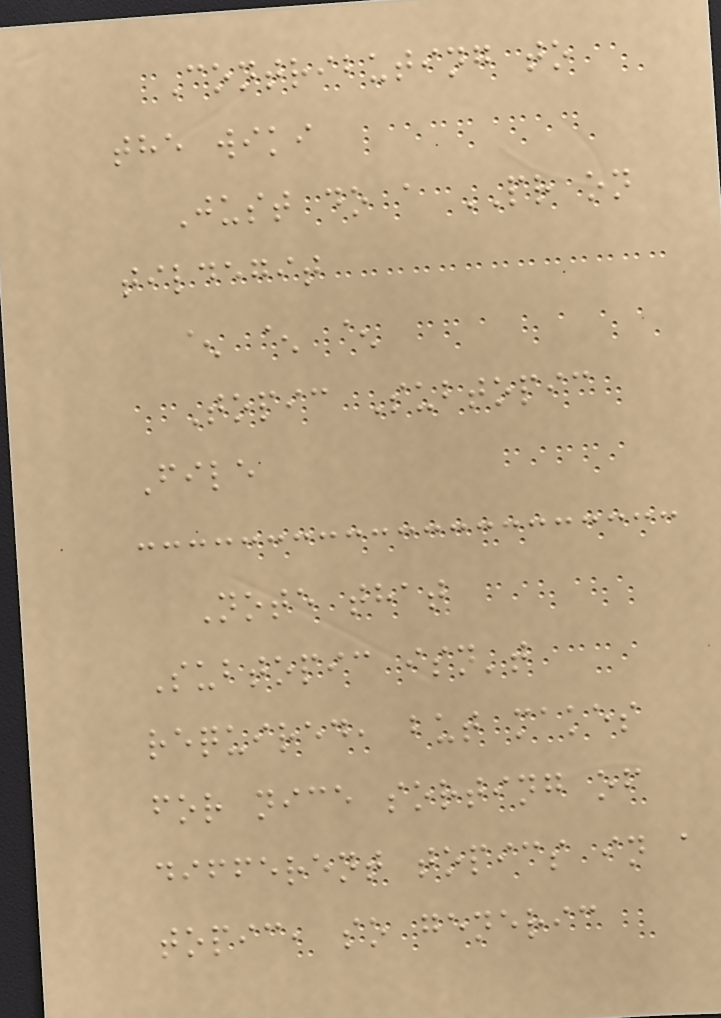Contributing to
the wiki
Just do a PR on
tildegit
^ ^ ^
Topic Subtopic
File
Note that
Subtopic isn't
required, but makes
for nice sorting of
different topics in a
topic, so generic
